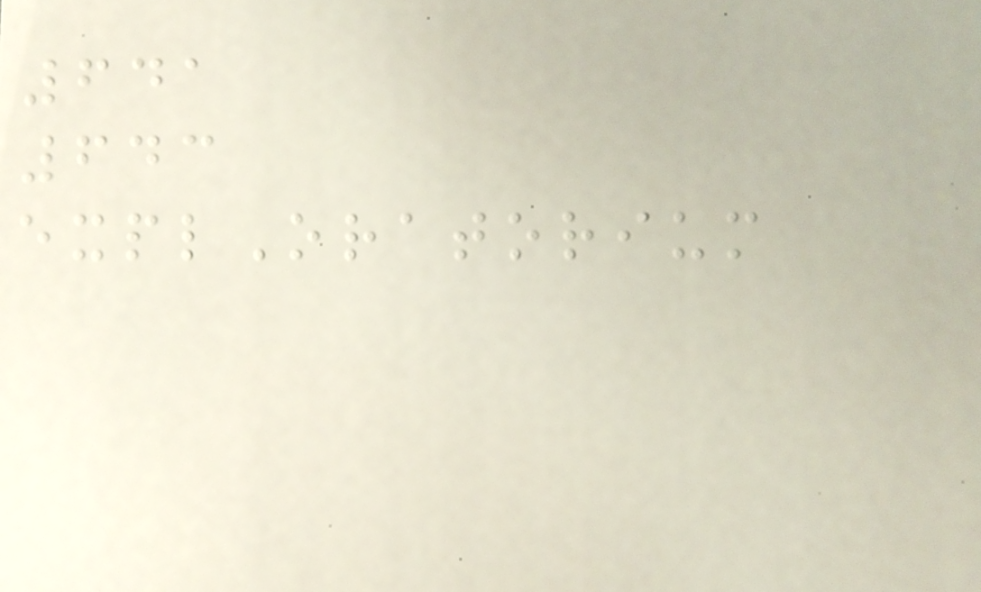641
643
explOratorium
